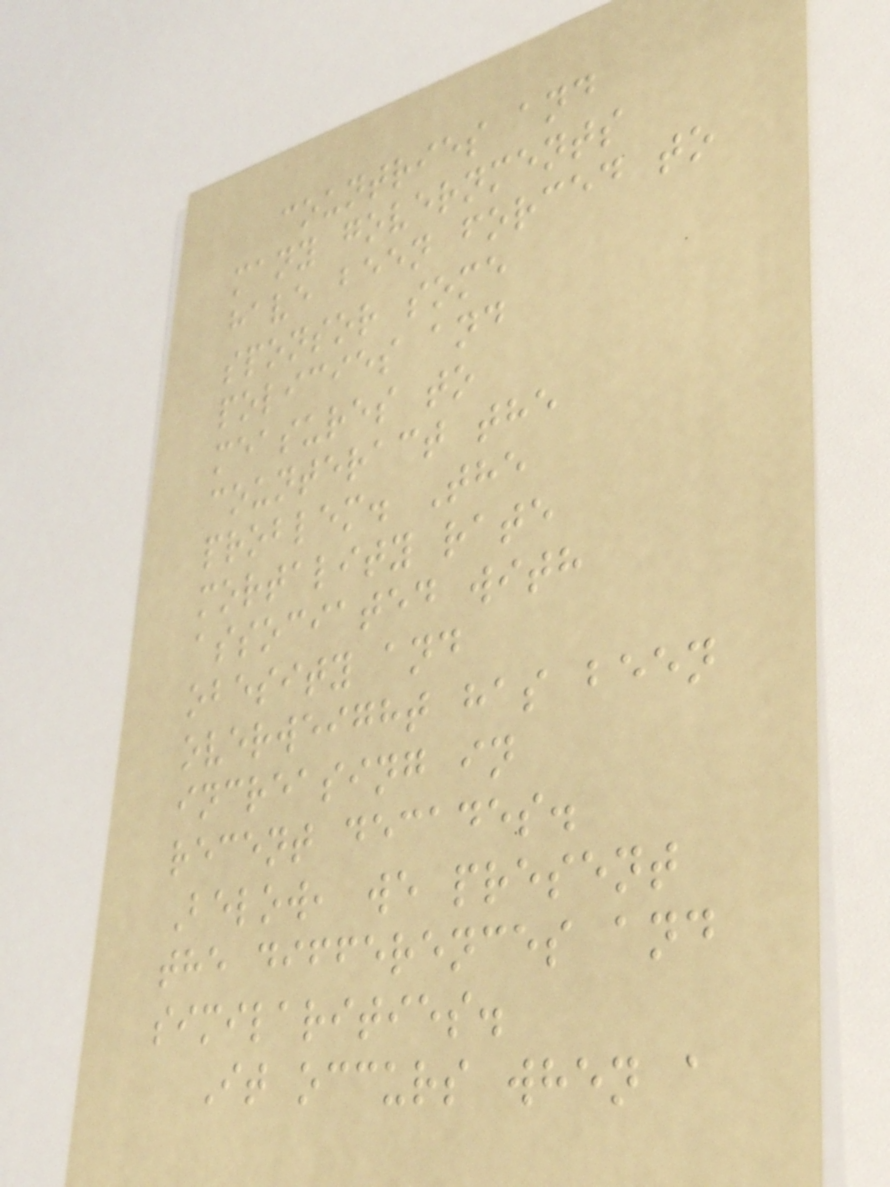countries and
many governments
have been forced to
sponsor some
policies and
measures to
counteract the
problem. The
mortality rate
associated with
obesity and
overweight has been
increasing in
recent decades.
Below, we present
the differences and
similarities.
It occurs when a
